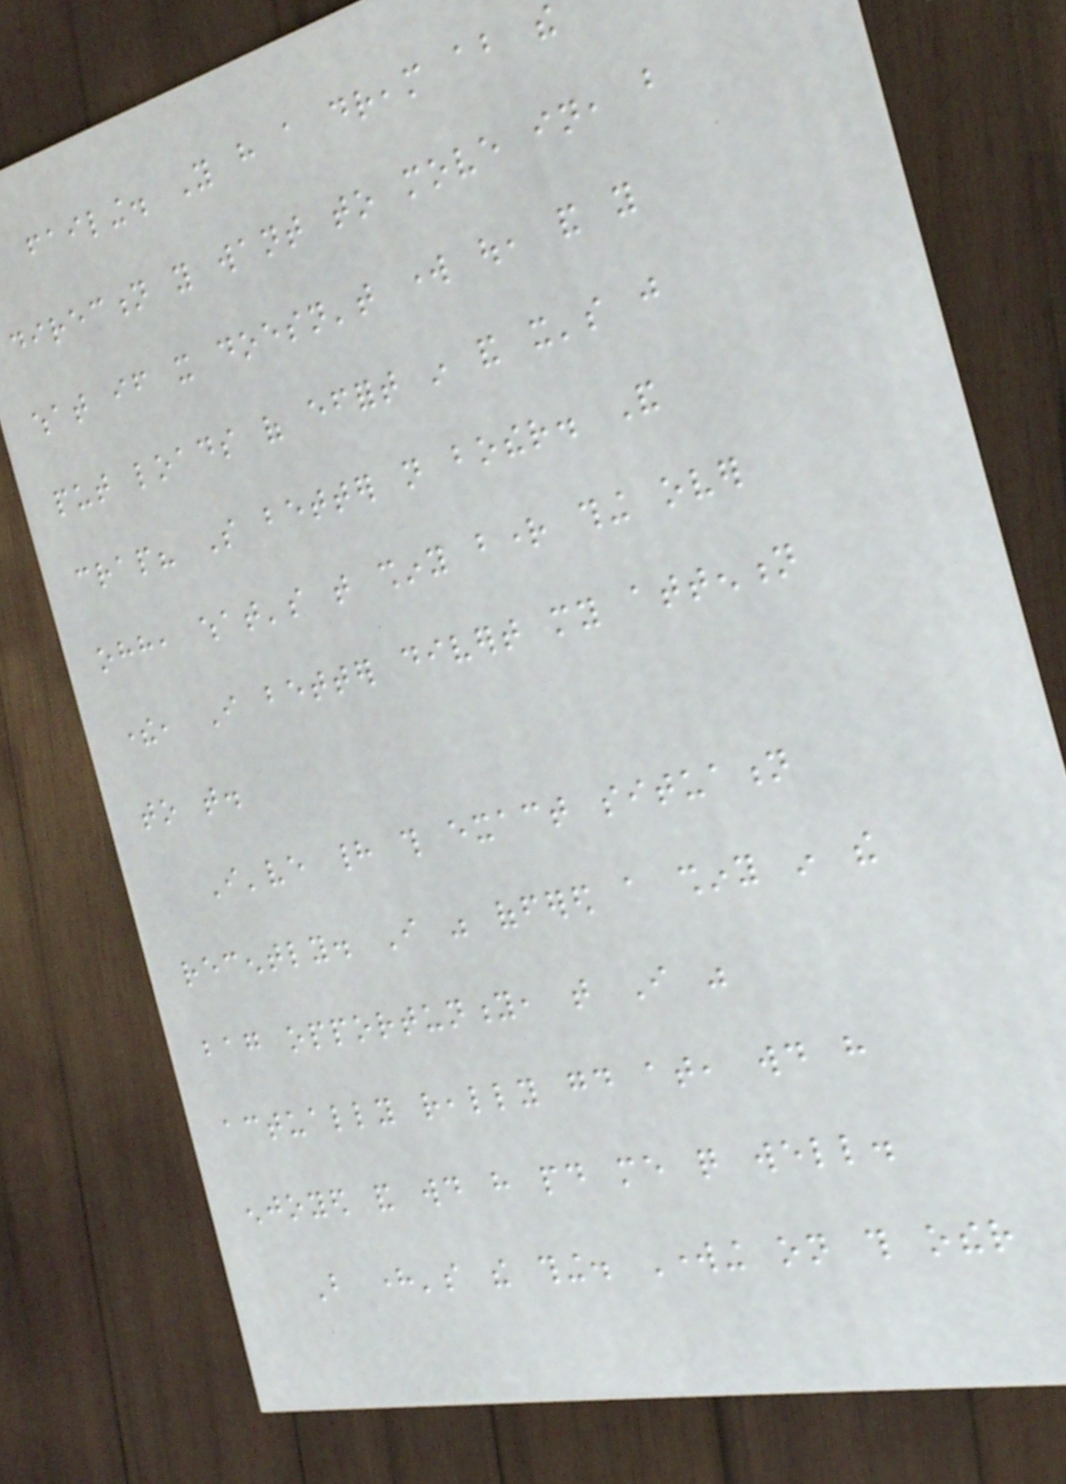failing. You have a dream about the
direction you want to move in, but
what if it doesn't work out, and you
put loads of effort in and it's just
crap? So better not bother. And
ohh, what's that shiny bright thing over
there, I better divert my attention
to that.
I've had this exact situation
recently. I was offered a shiny in the
bag opportunity, that I was
actually really good at, would have
enjoyed and would have paid me quite well.
But here's the thing. Working on this other
